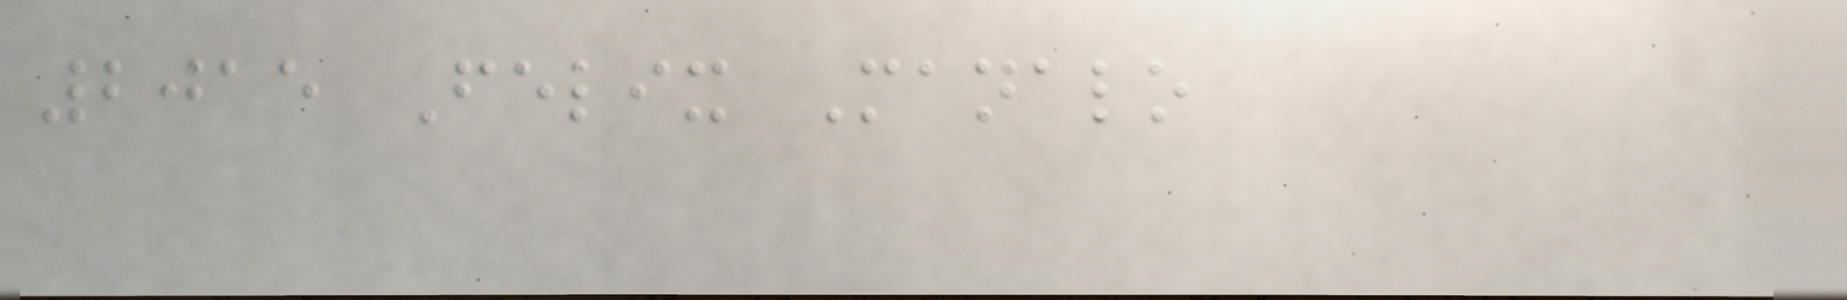2015 Felix Manalo
